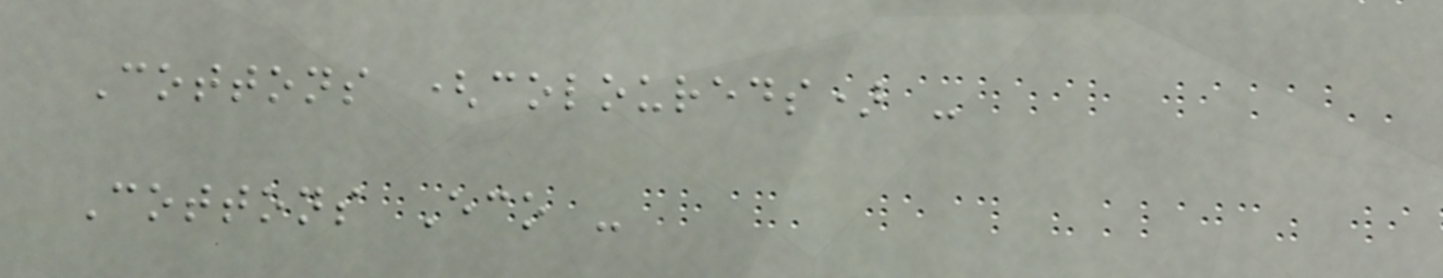Cottons (coloureds) -
Cottons Eco -
